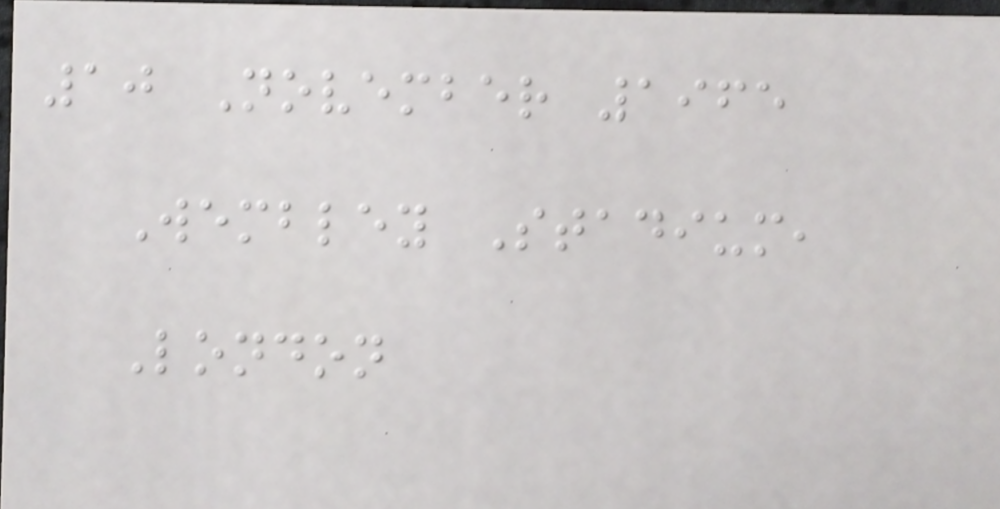10 November 1965
Wembley Stadium,
London
